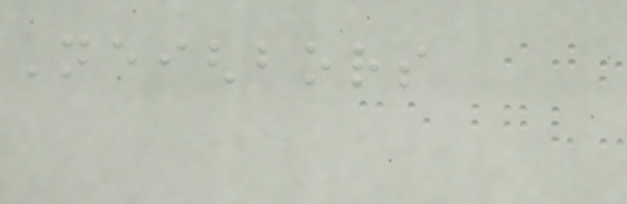Neighbors
